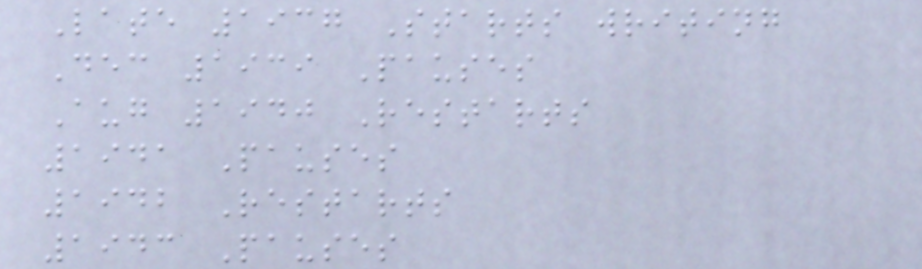Late 1937 Starts writing
Dec 1939 Pauses
Aug 1940 Restarts
1941 Pauses
1942 Restarts
1943 Pauses
